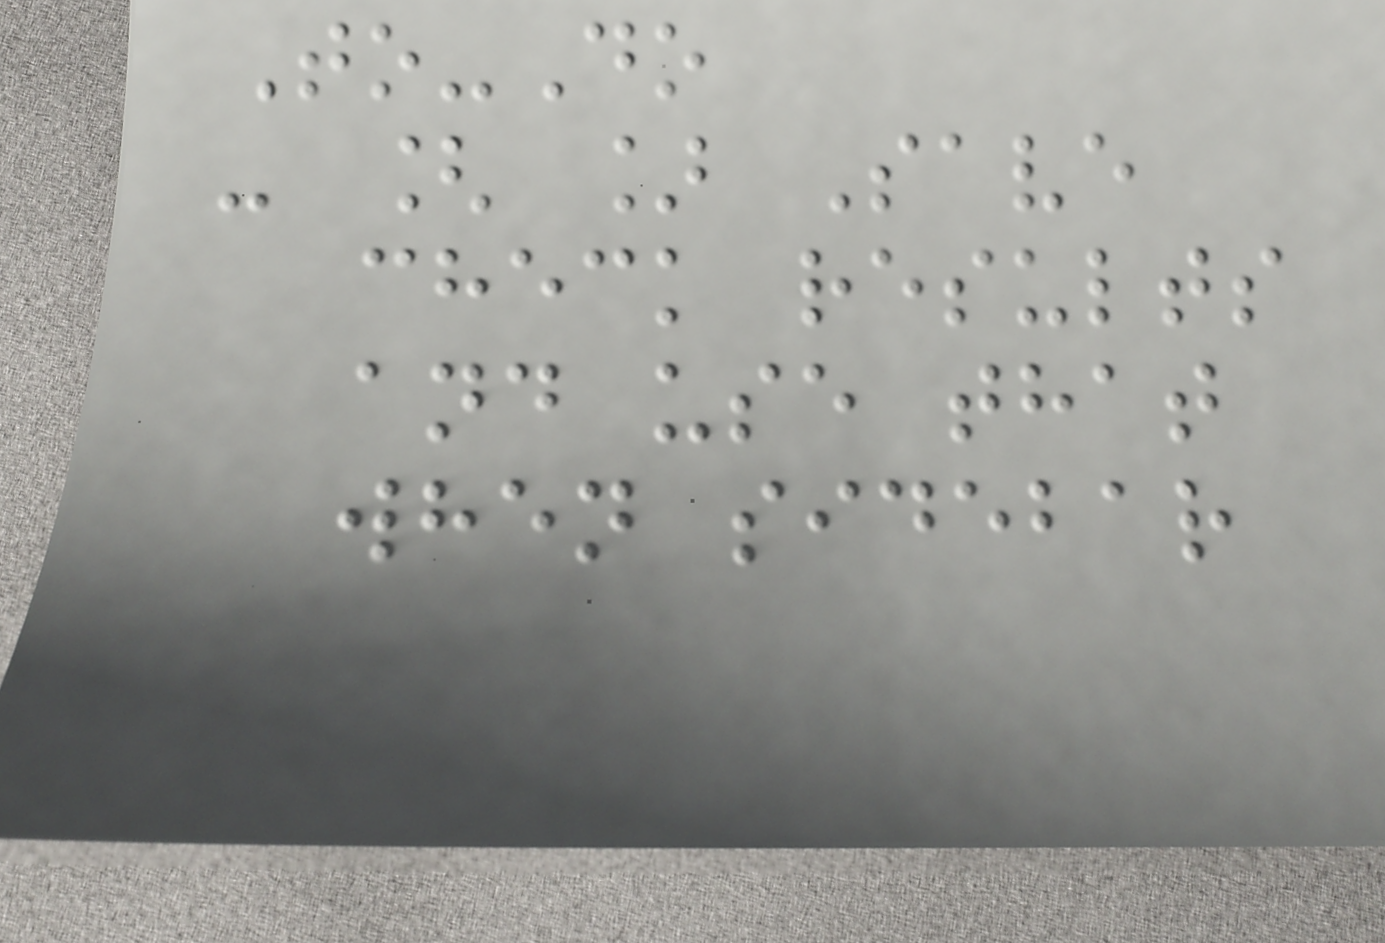To-Do
- [ ] Save
check results
and use that
when sidebar
